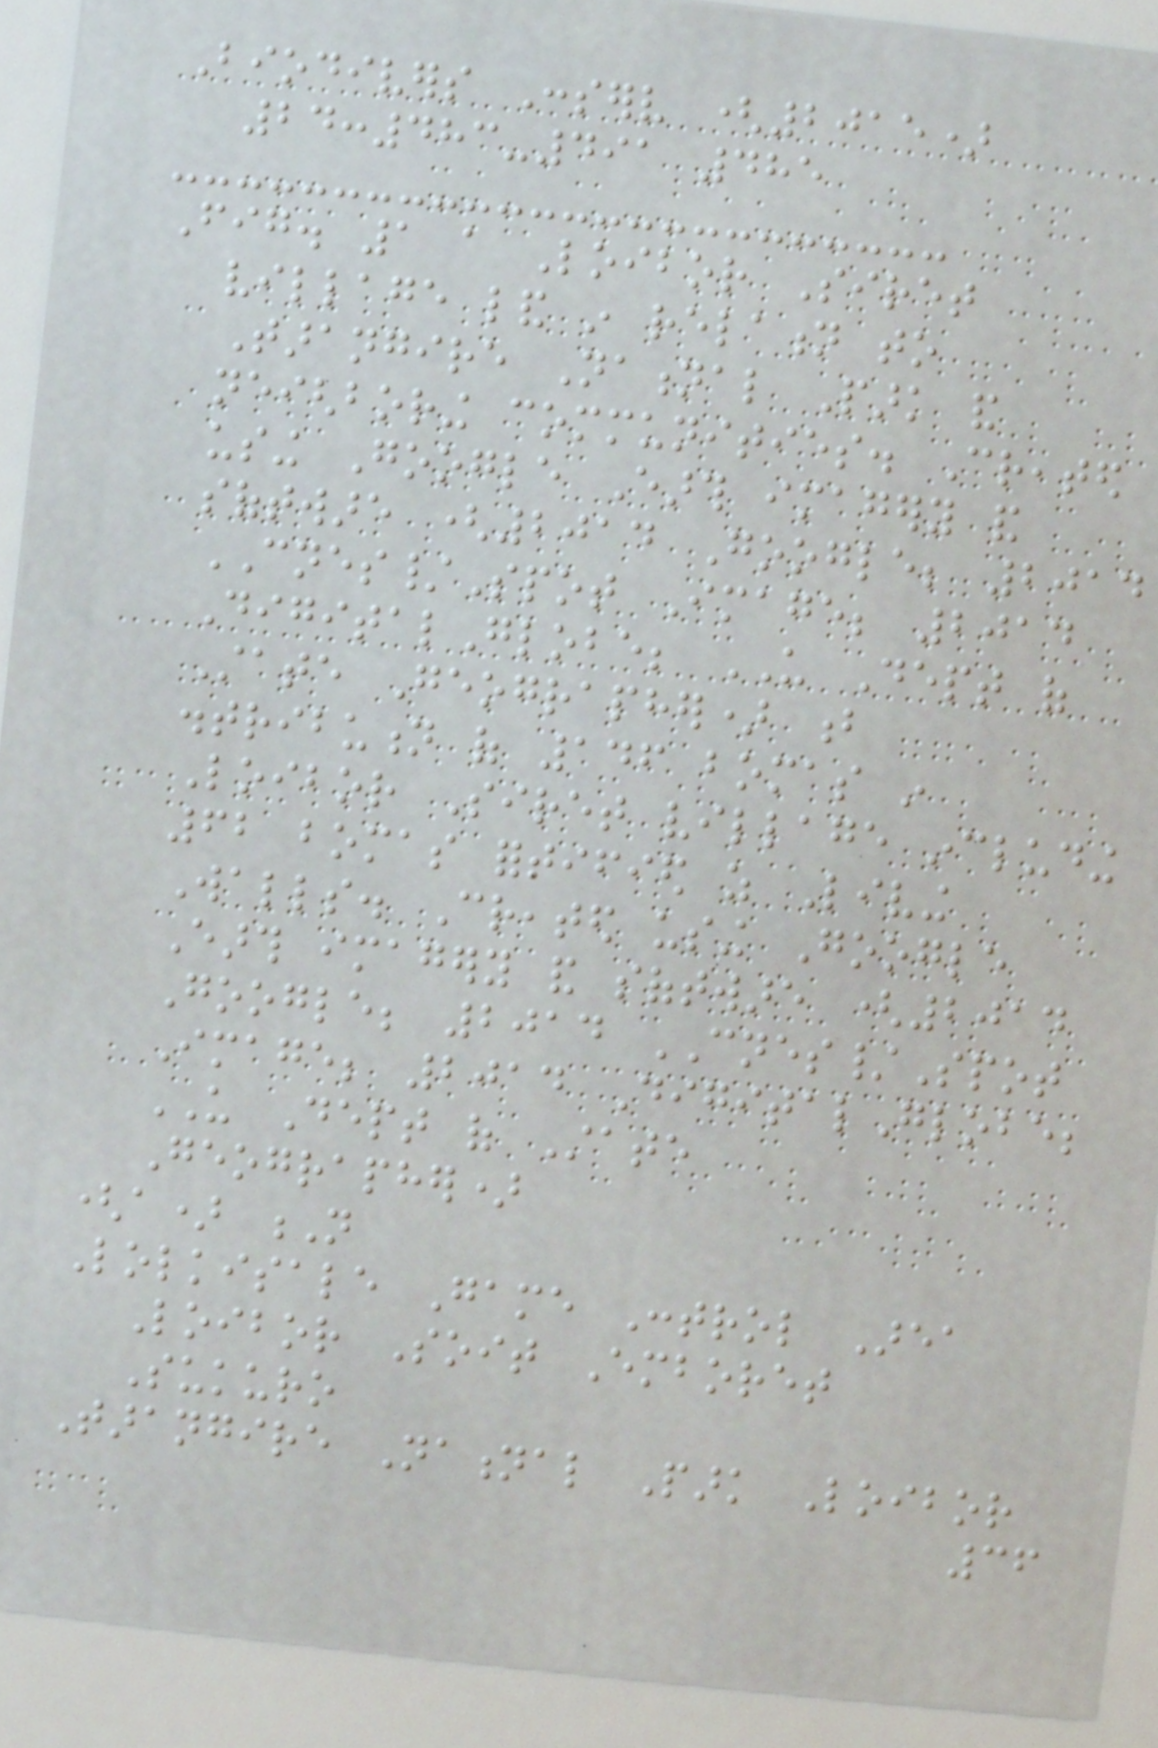Biodivers Conserv (2015)
24:483-491 485
Fig. 1 a Loibor Siret
village land in relation to
Tarangire National Park and
neighboring communities. Created
using Google Earth imagery and
software (2014 Google; 2014
CNES/Spot Image; 2014
DigitalGlobe; US Dept of
State Geographer) b
distribution of 146 bomas in
Loibor Siret village including
62 bomas fortified as Living
Walls. Created using Google
Earth imagery and software (2014
Google; 2014 CNES/Spot
Image; 2014 DigitalGlobe;
US Dept of State
Geographer)
(a) N
Lolkisale Game Control Area
Loibor Soit Emboret
Sukuro
Tarangire National Park Loibor
36
